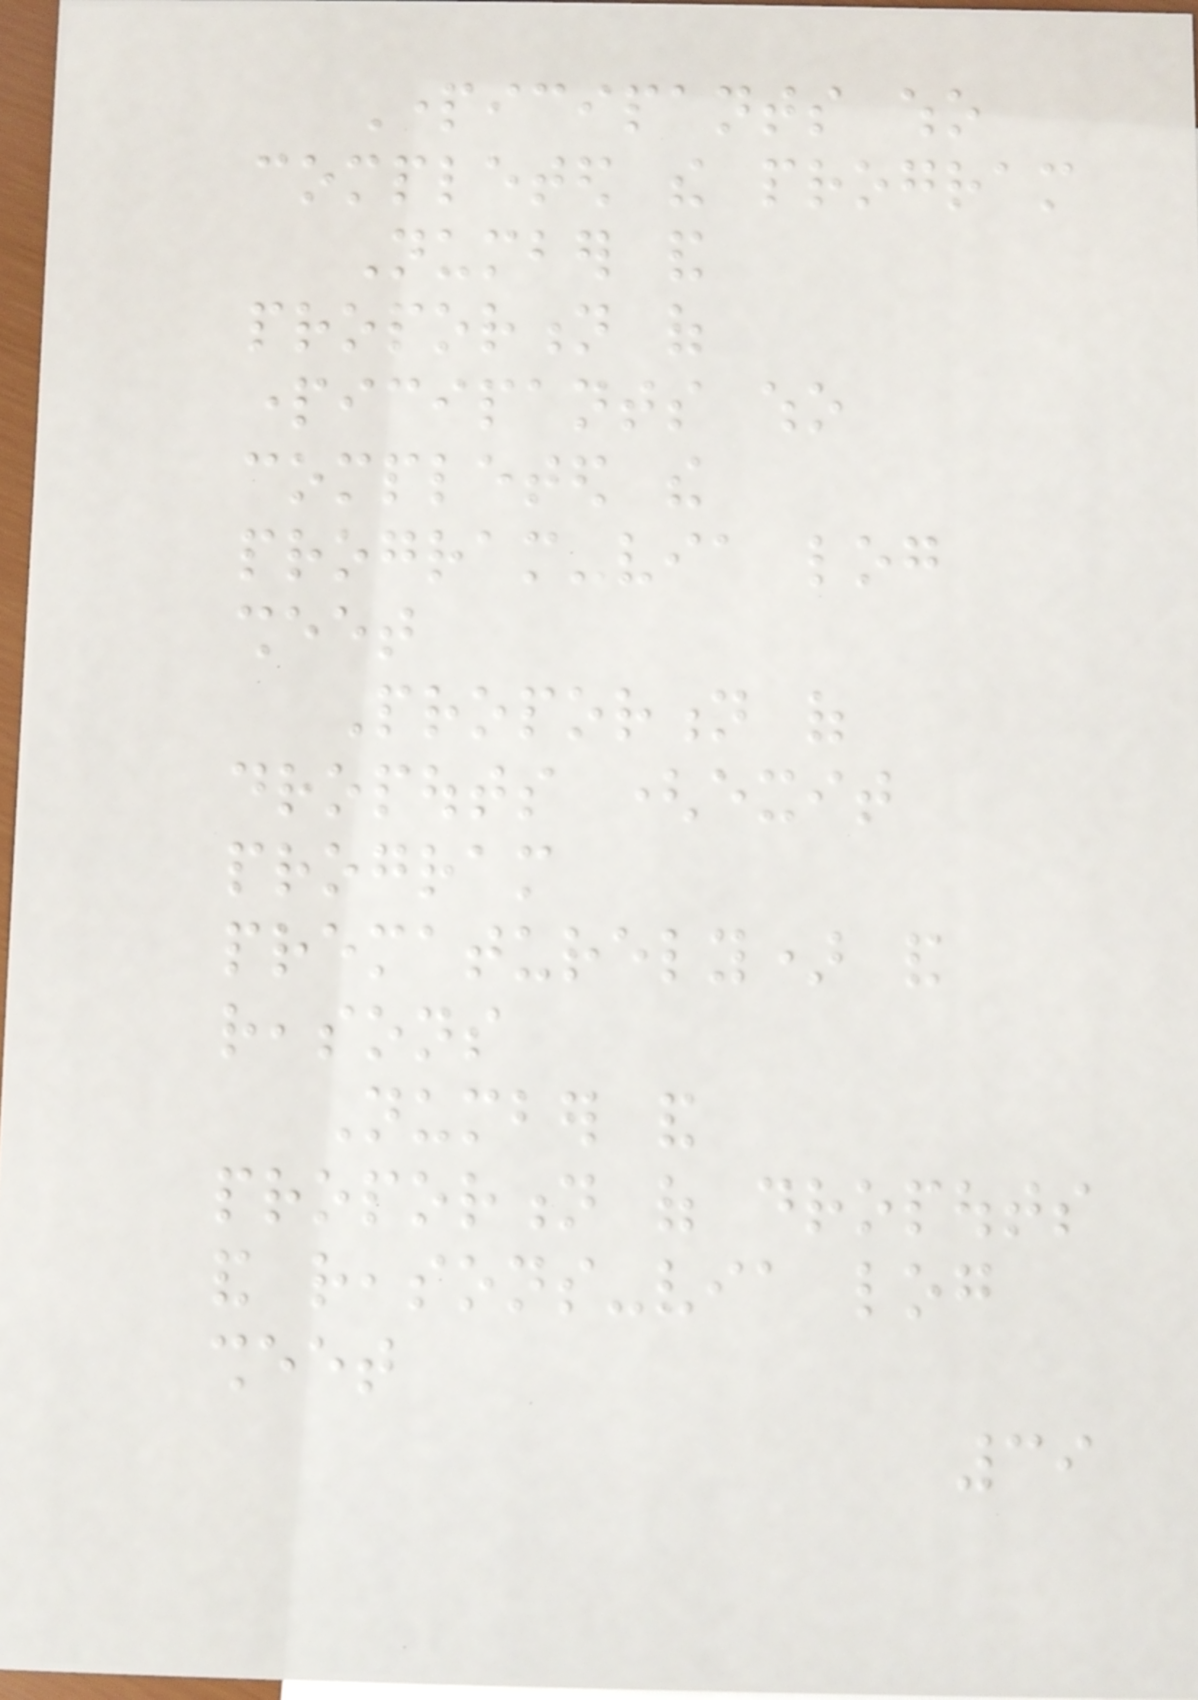Participants who
completed the program
Number and
proportion of
participants who
completed the
program-via log
sheet
Proportion of
dropouts (exit
program
prematurely) and
reasons
Number and
proportion of dropouts
and reasons-via log
sheet
39
